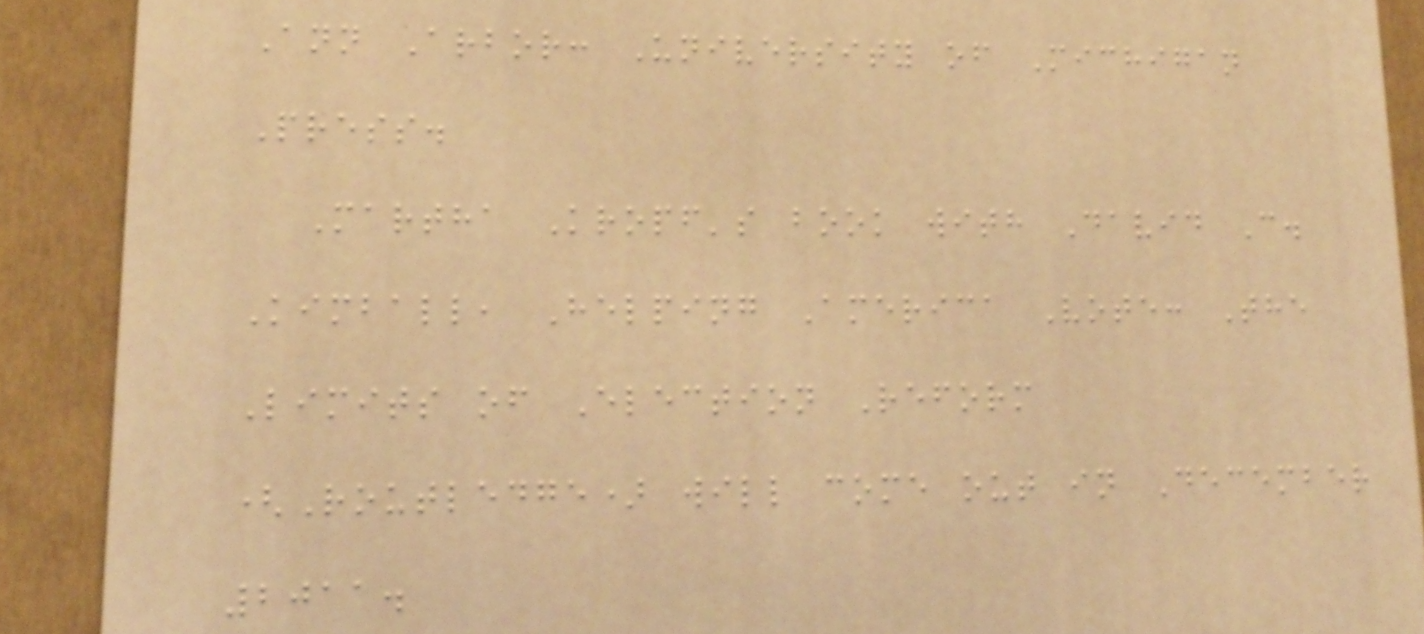Ann Arbor: University of Michigan
Press.
Martha Kropf's book with David C.
Kimball, Helping America Vote: The
Limits of Election Reform
(Routledge) will come out in December
2011.
